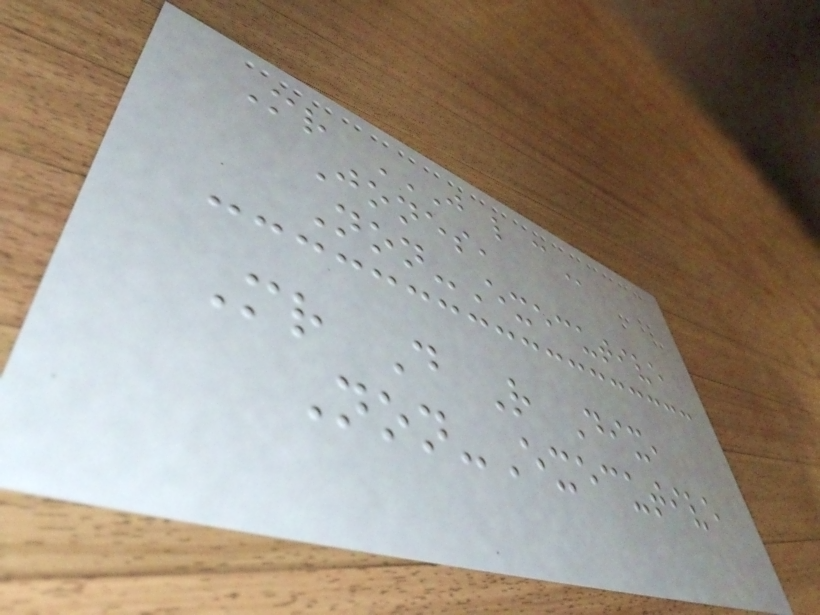Mr J L C
Jones,
Non-Executive
Mr D R Dix,
Non-Executive
